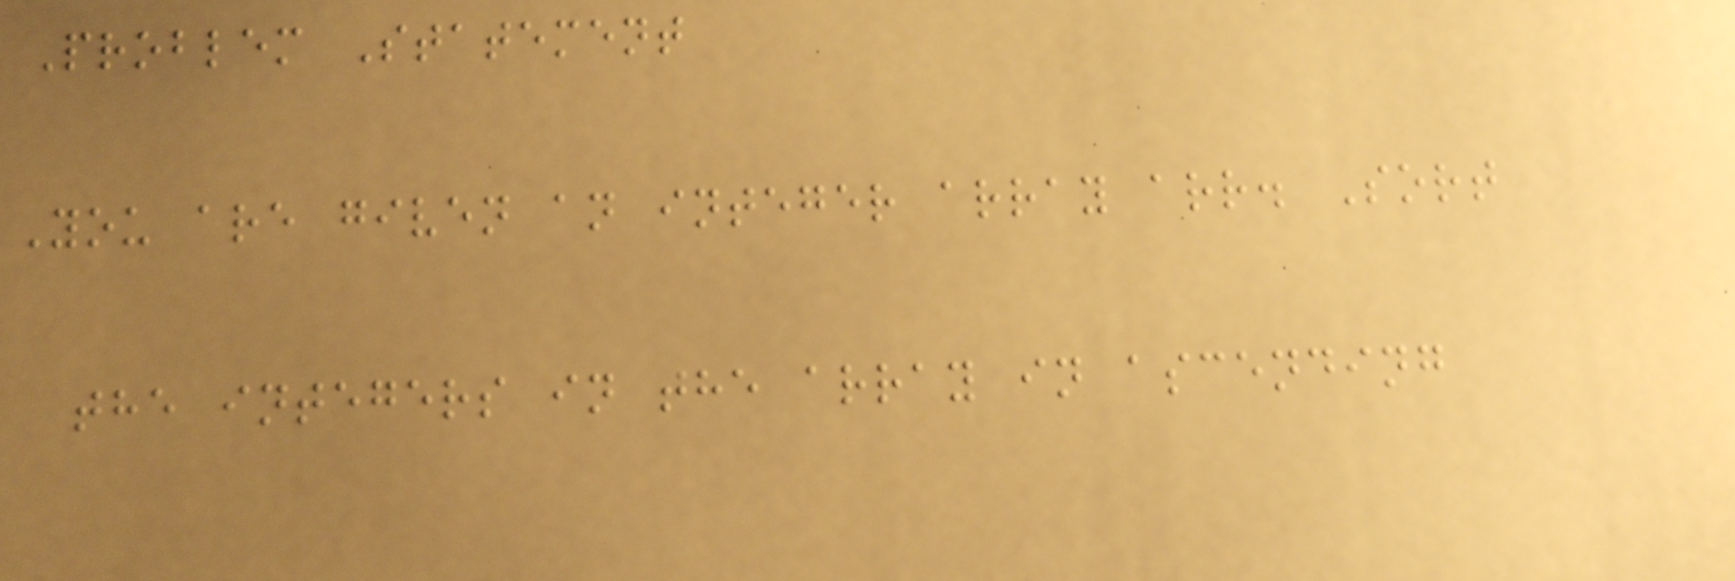Problem Statement
You are given an integer array arr. Sort
the integers in the array in ascending
